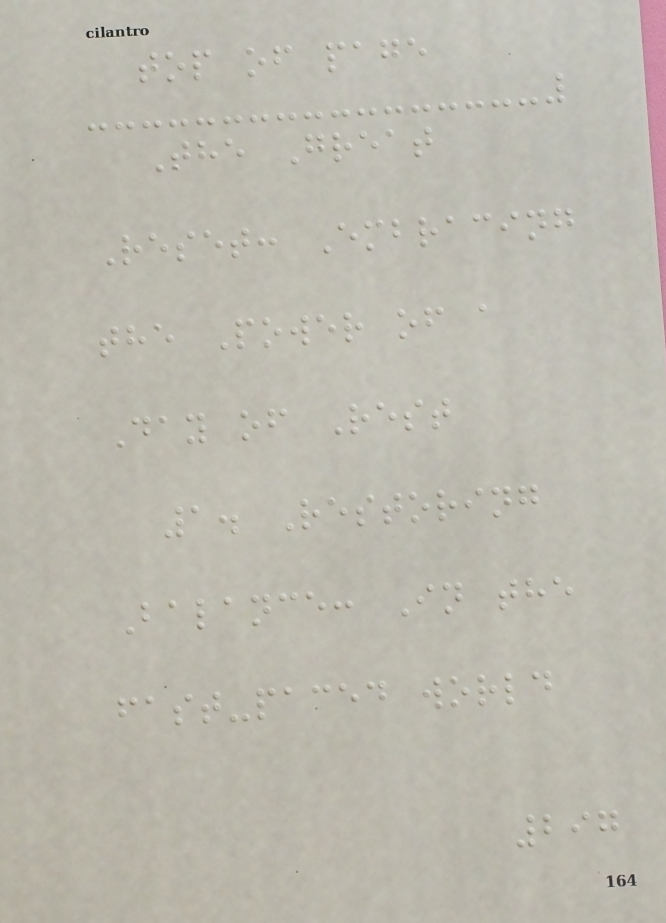top of page
The Great
Reset: Embracing
the Power of a
Day of Rest
1. Restoring
Balance: In the
fast-paced world
297
